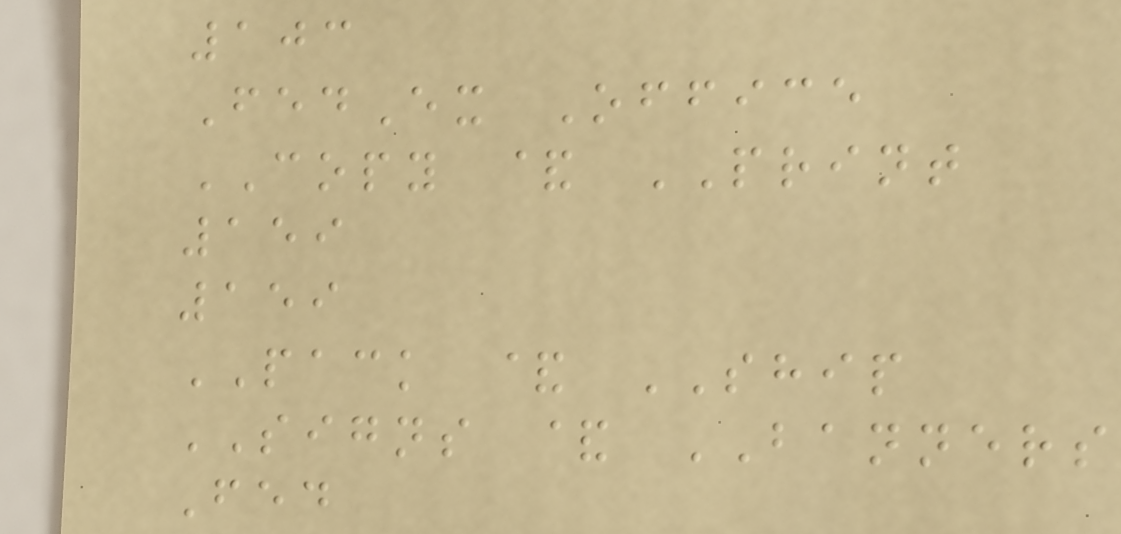103
FedEx Office
COPY & PRINT
159
159
PACK & SHIP
SIGNS & BANNERS
Fed
